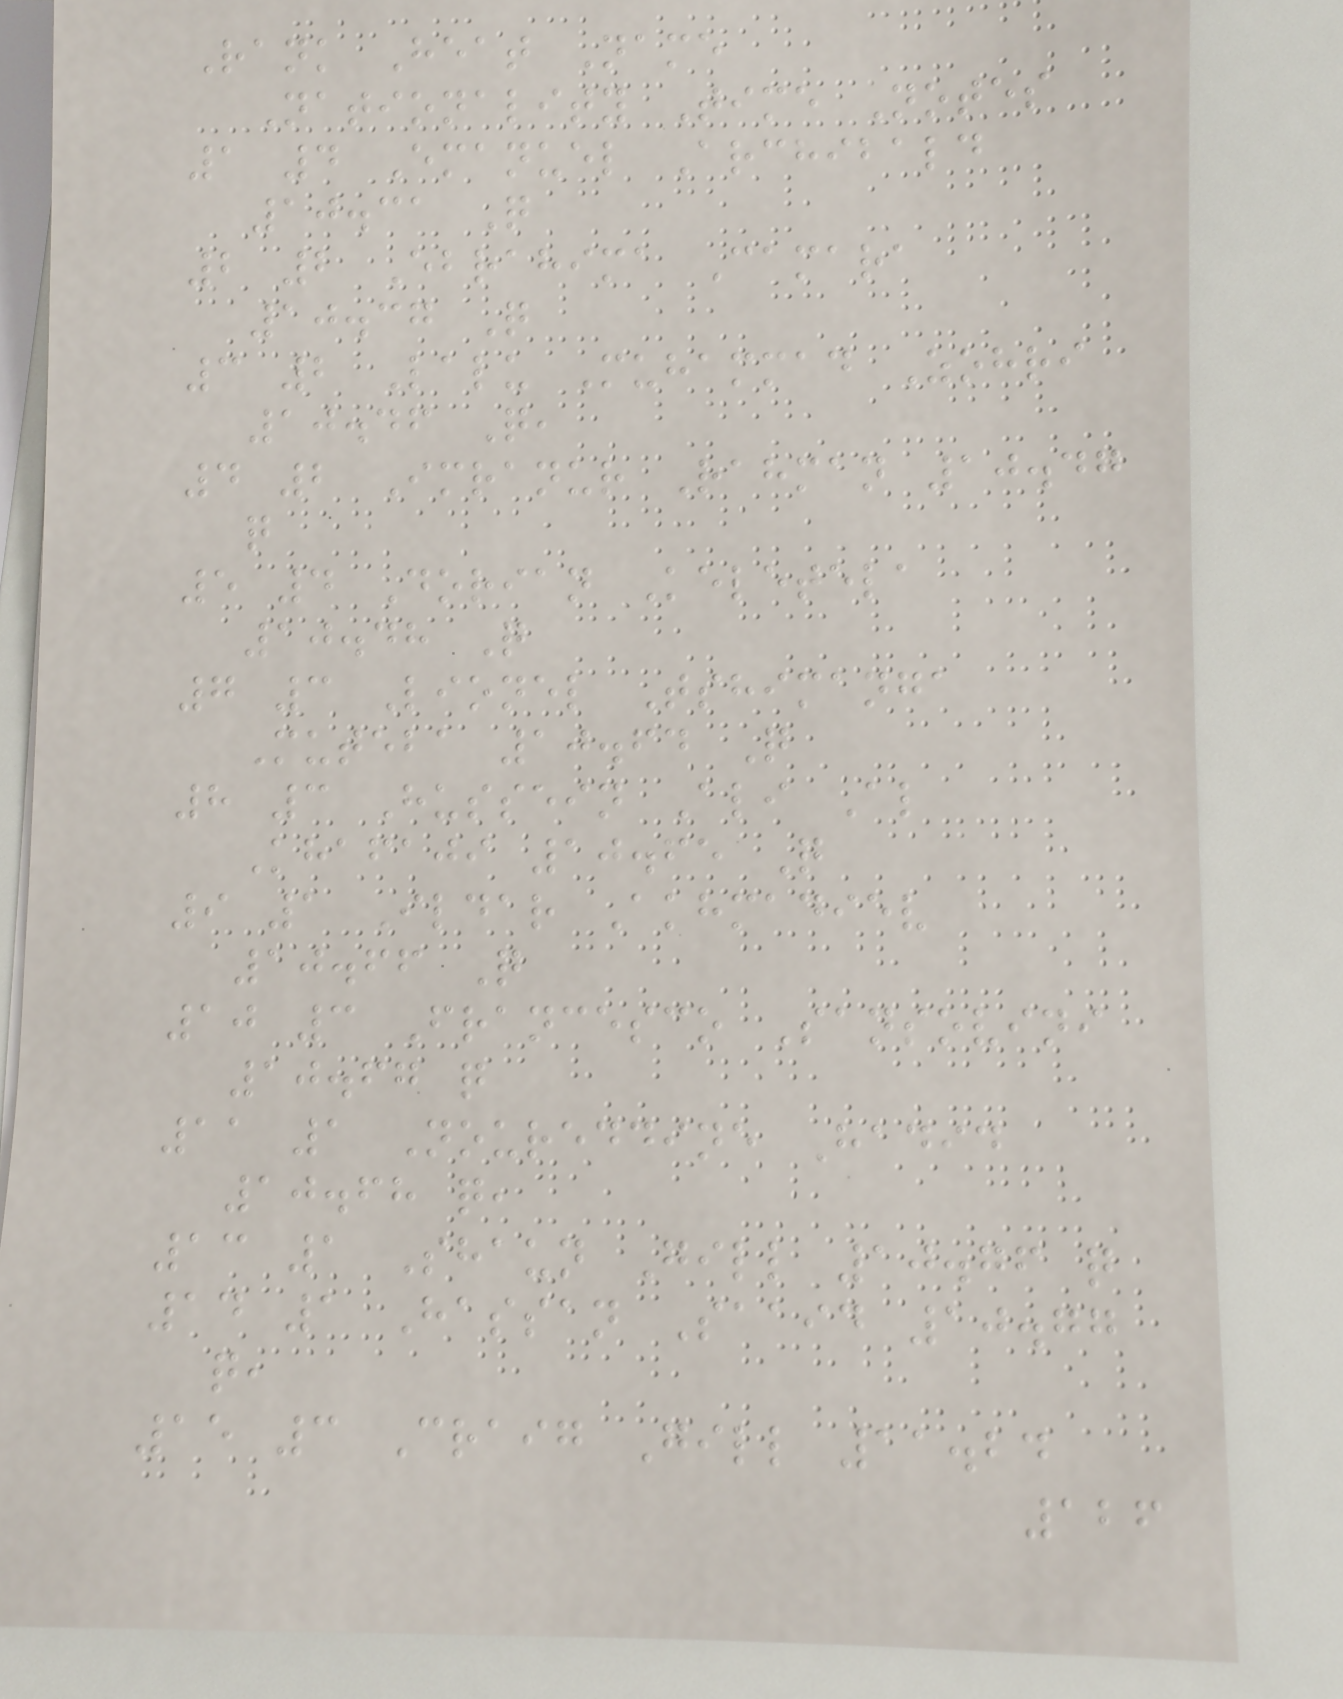Rank Heat Name
Nationality Time Notes
1 4 Emanuel Archibald
10.31 Q
2 2 Ebrahima Camara
10.37 Q
3 2 Lalu Muhammad Zohri
10.46 Q,
4 2 Imranur Rahman 10.47
q
5 4 Dorian Keletela
10.48 Q
7 3 Lionel Tshimanga
Muteba 10.64 Q
8 3 Hussein Ali Al
Khafaji 10.65 Q
9 1 Ildar Akhmadiev
10.66 Q
10 3 Francesco Sansovini
10.67 q
11 1 Noureddine Hadid
10.68 q,
13 1 Shaun Gill 10.76 q
14 1 Hassan Saaid 10.77
q,
15 3 Craig Gill 11.24
126
